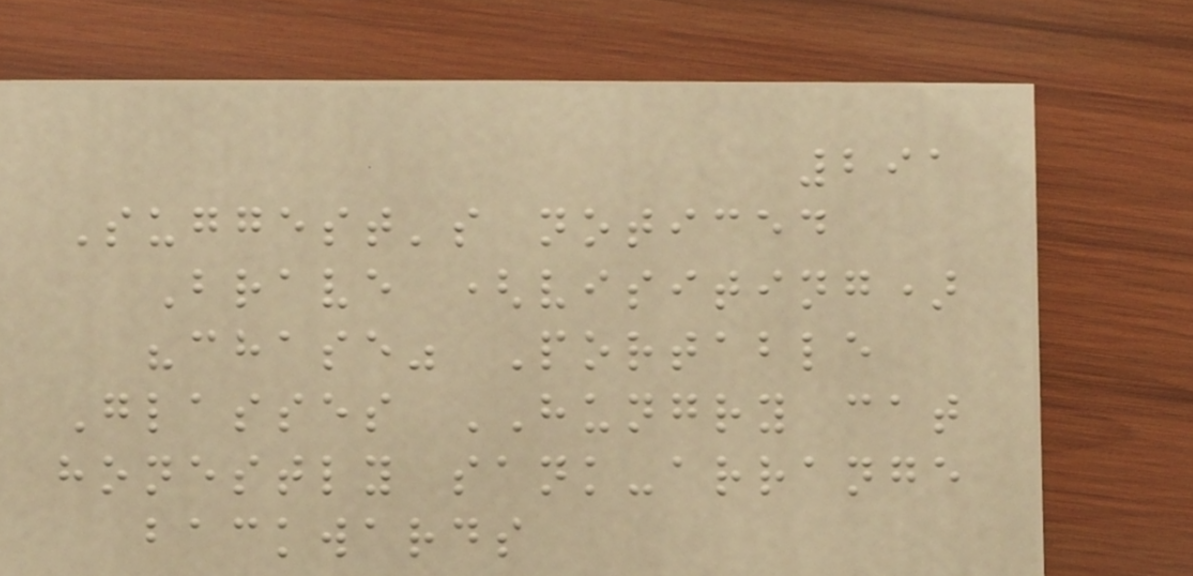291
Suggest's noticed
Brave (visiting)
"chase" Portable
Glasses HUNGRY cat
honestly sank-arrange
backwards
